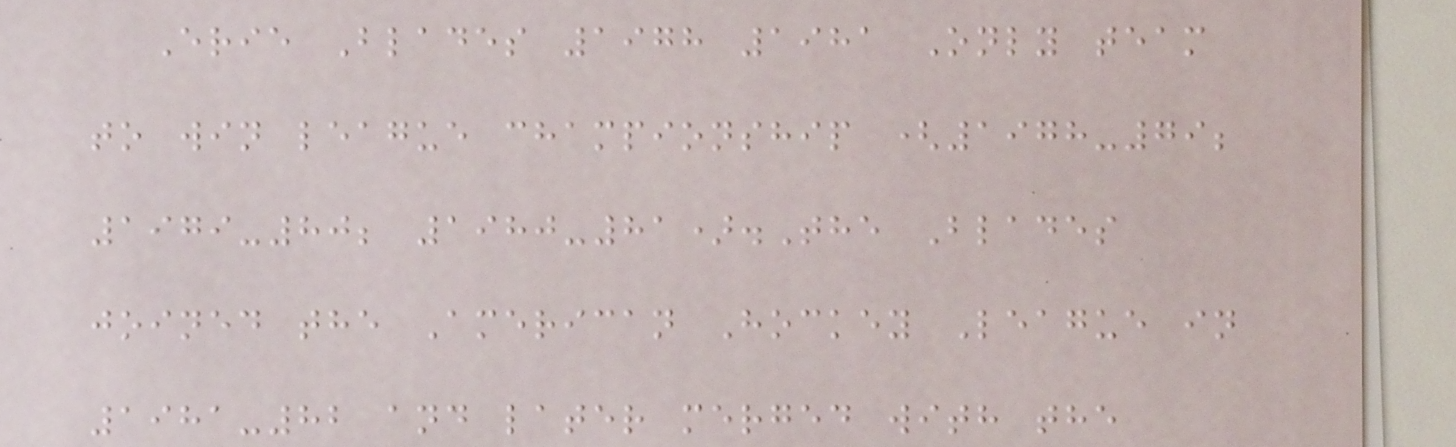Erie Blades 1978 1981 Only team
to win league championship (1978-79;
1979-80; 1980-81).The Blades
joined the American Hockey League in
1981-82 and later merged with the
